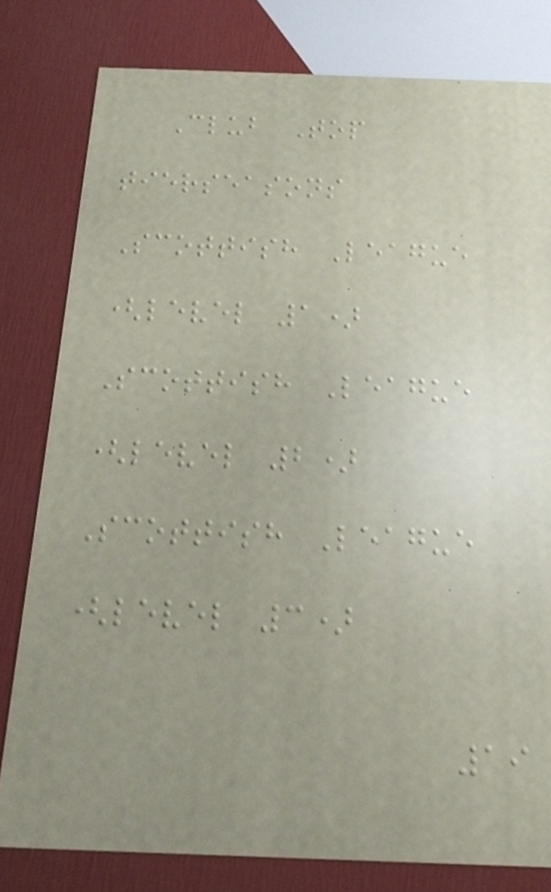Club Top
tierseasons
Scottish League
(level 1)
Scottish League
(level 2)
Scottish League
(level 3)
19
